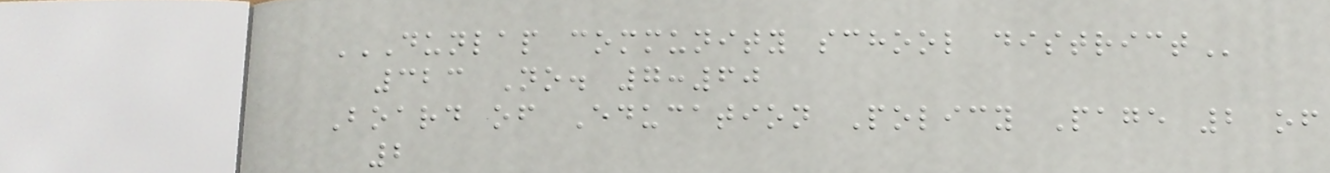DUNLAP COMMUNITY SCHOOL DISTRICT
323 No. 7:60
Board of Education Policy Page 2 of
2
